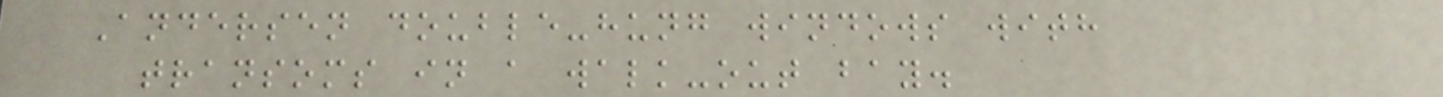Andersen double-hung windows with
transoms in a walk-out bay.
